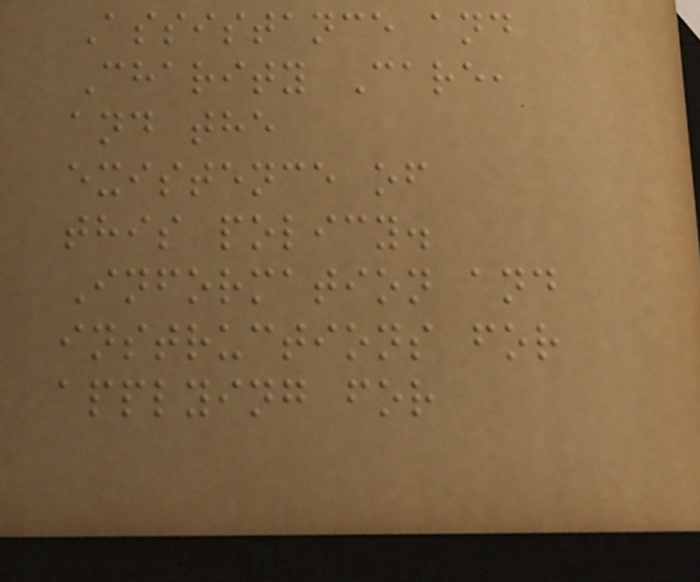Assistance and
Charity Care,
and the
existence of
this policy.
Information and
instructions for
applying for
